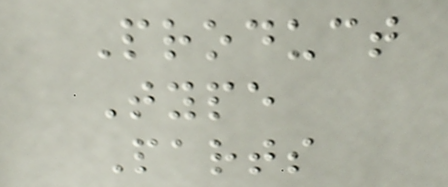Product
Type
Parts
